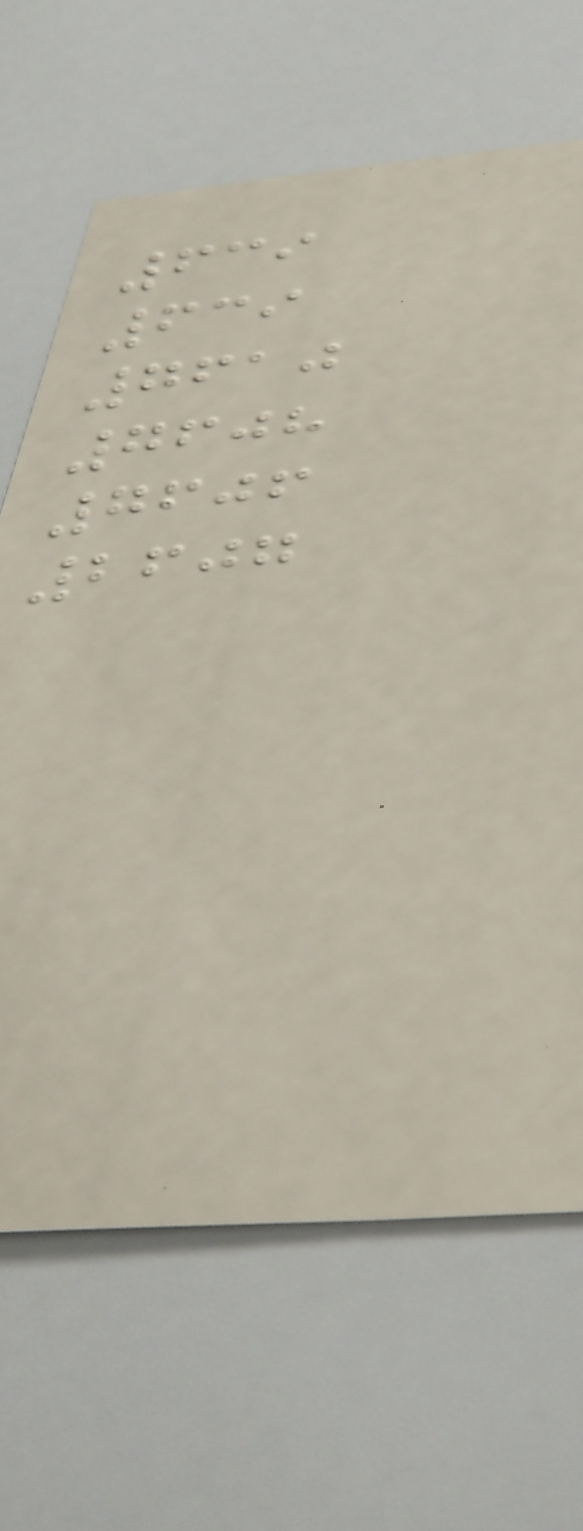639
639
7610
7608
7606
2607
